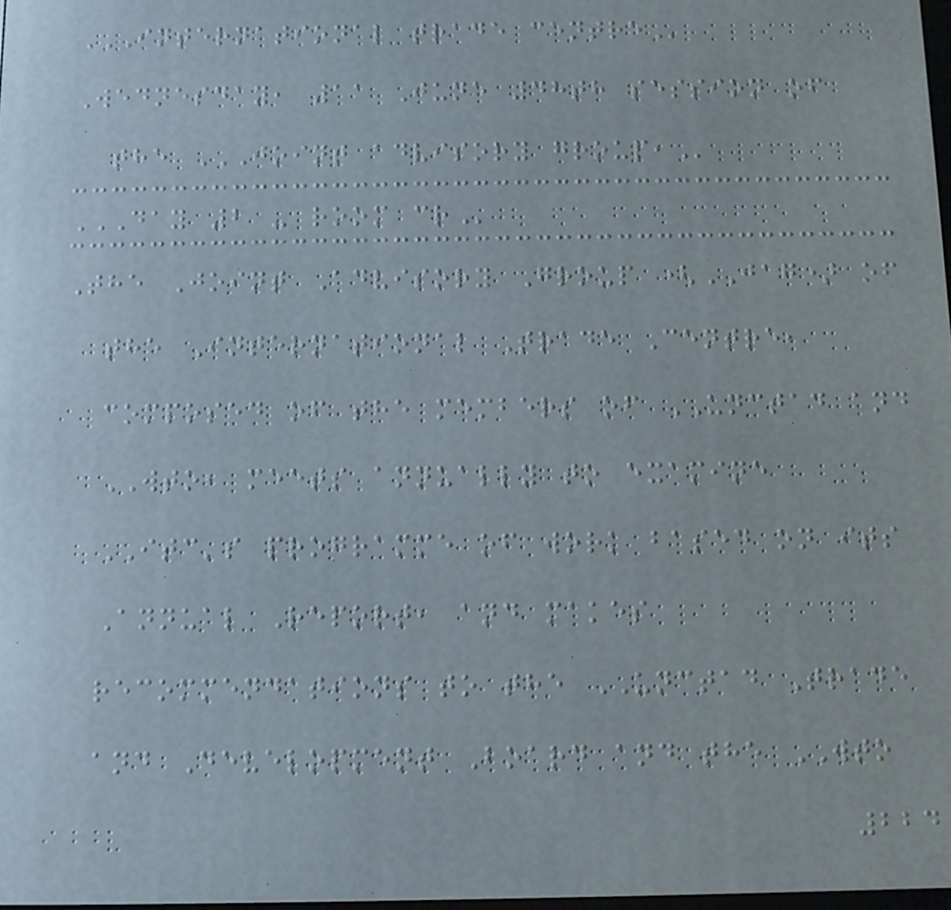INTERNATIONAL TRADE CENTRE
Wednesday, 11 June 48th session of
the JOINT ADVISORY GROUP,
DAY 2 - ROOM CR
The Joint Advisory Group (JAG) of
the International Trade Centre,
composed of the members of UNCTAD and
WTO, meets annually to examine
ITC's programme of work based on its
Annual Report, and makes
recommendations to the UNCTAD Trade
and Development Board and the WTO
224
